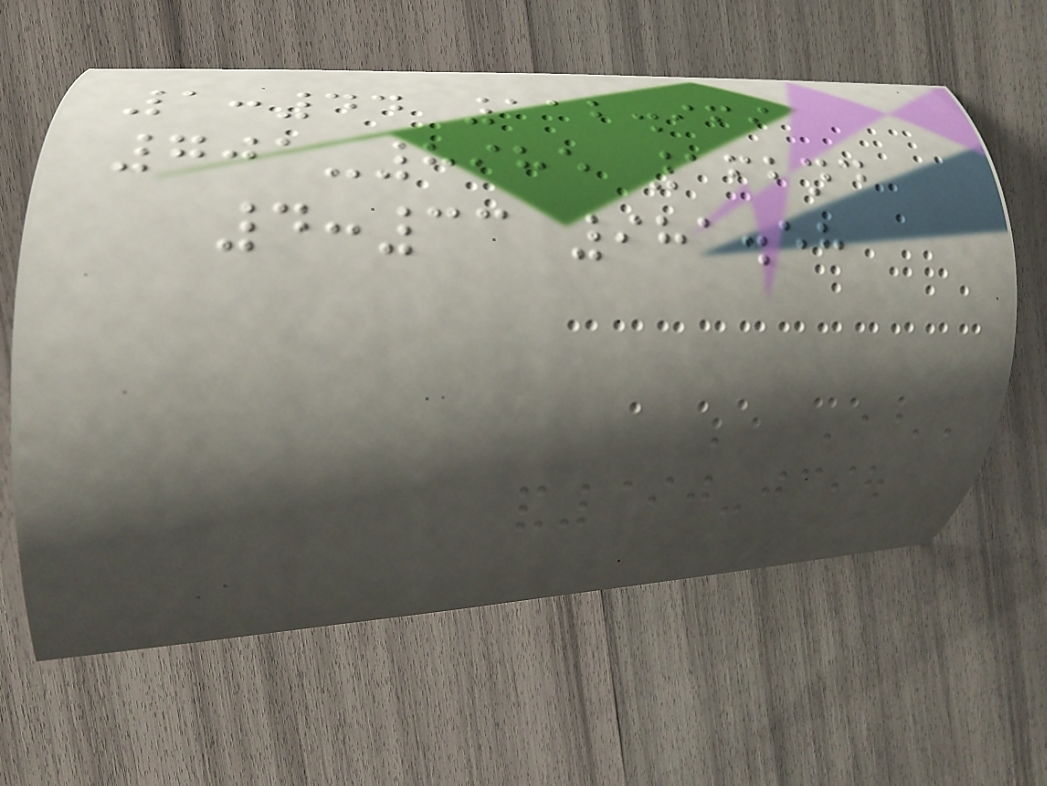1:44 112.969
701-8985 162nd
4:33 981.58
